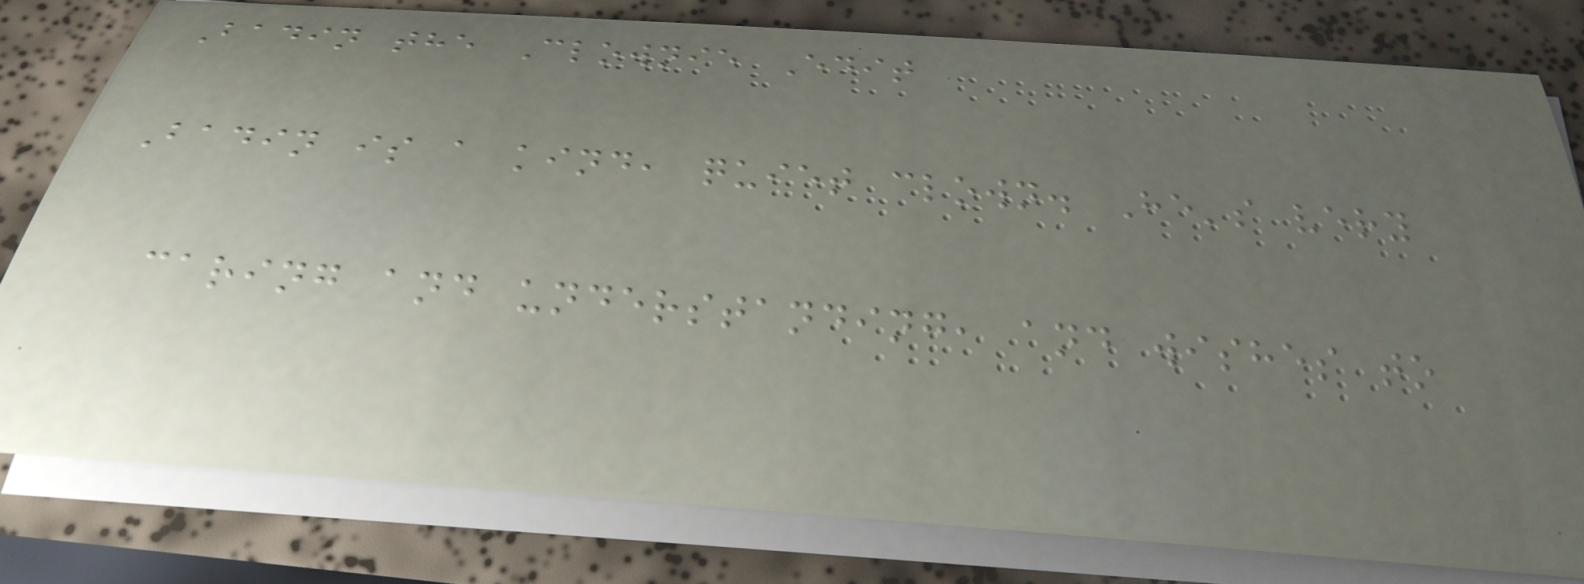Badin the Clownie Edit
Badin is a kind, quiet clown. He's very
caring and understanding, and wishes to
